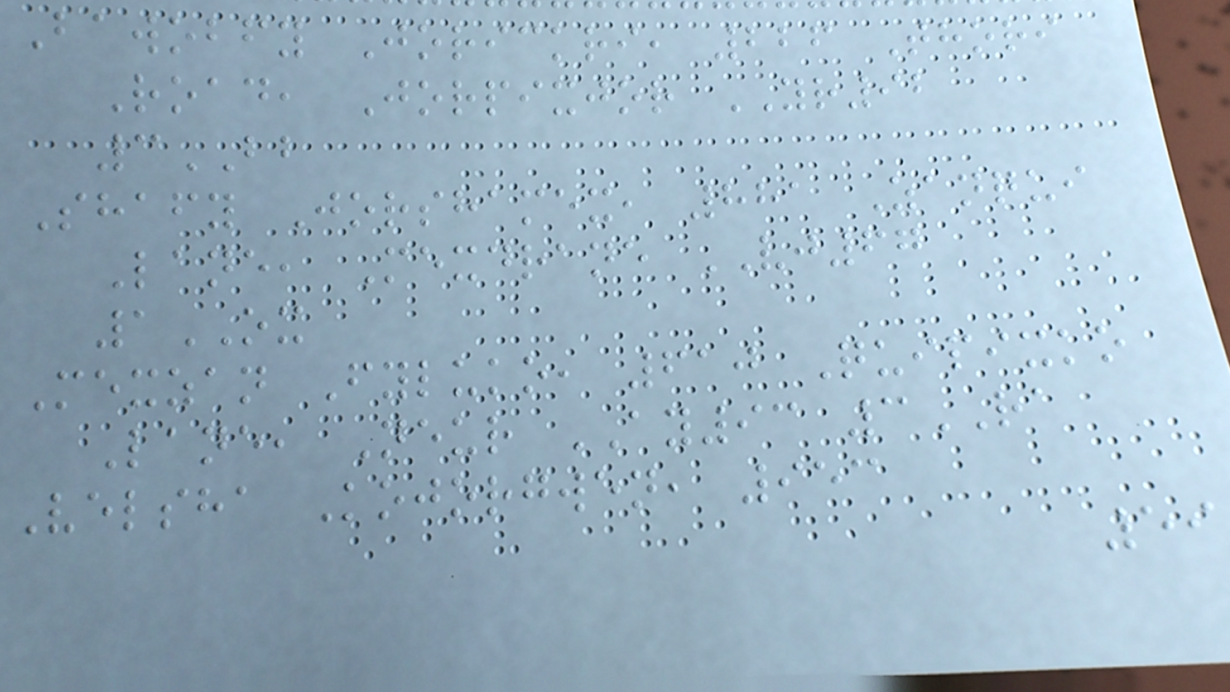Bawobfy Jorickri, 226 Thori
Road, Jorpixjor YR92
3BB
Shafy Jorshamex, 881 Zanqui
Lane, Mexdrane VJ67
1OX
Mexzan Fyluko, 610 Quipixko
Lane, Neur AY93 3RA
Velsha Kojorgwen, 953
59
